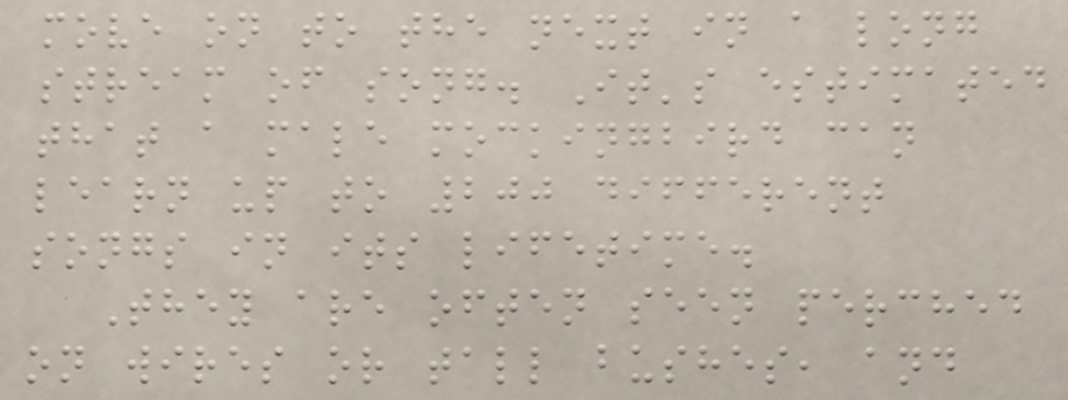move on to the next in a long
stream of song. It's estimated
that a male mockingbird can
learn up to 200 different
songs in its lifetime.
They are often seen perched
on wires or tall bushes, and
